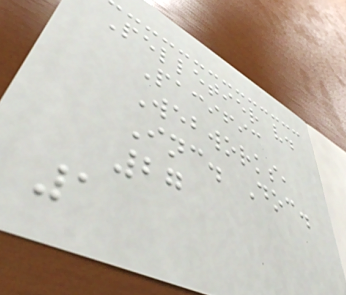Pelletier v.
Pacific
Webworks,
Inc. Doc.
27
1
